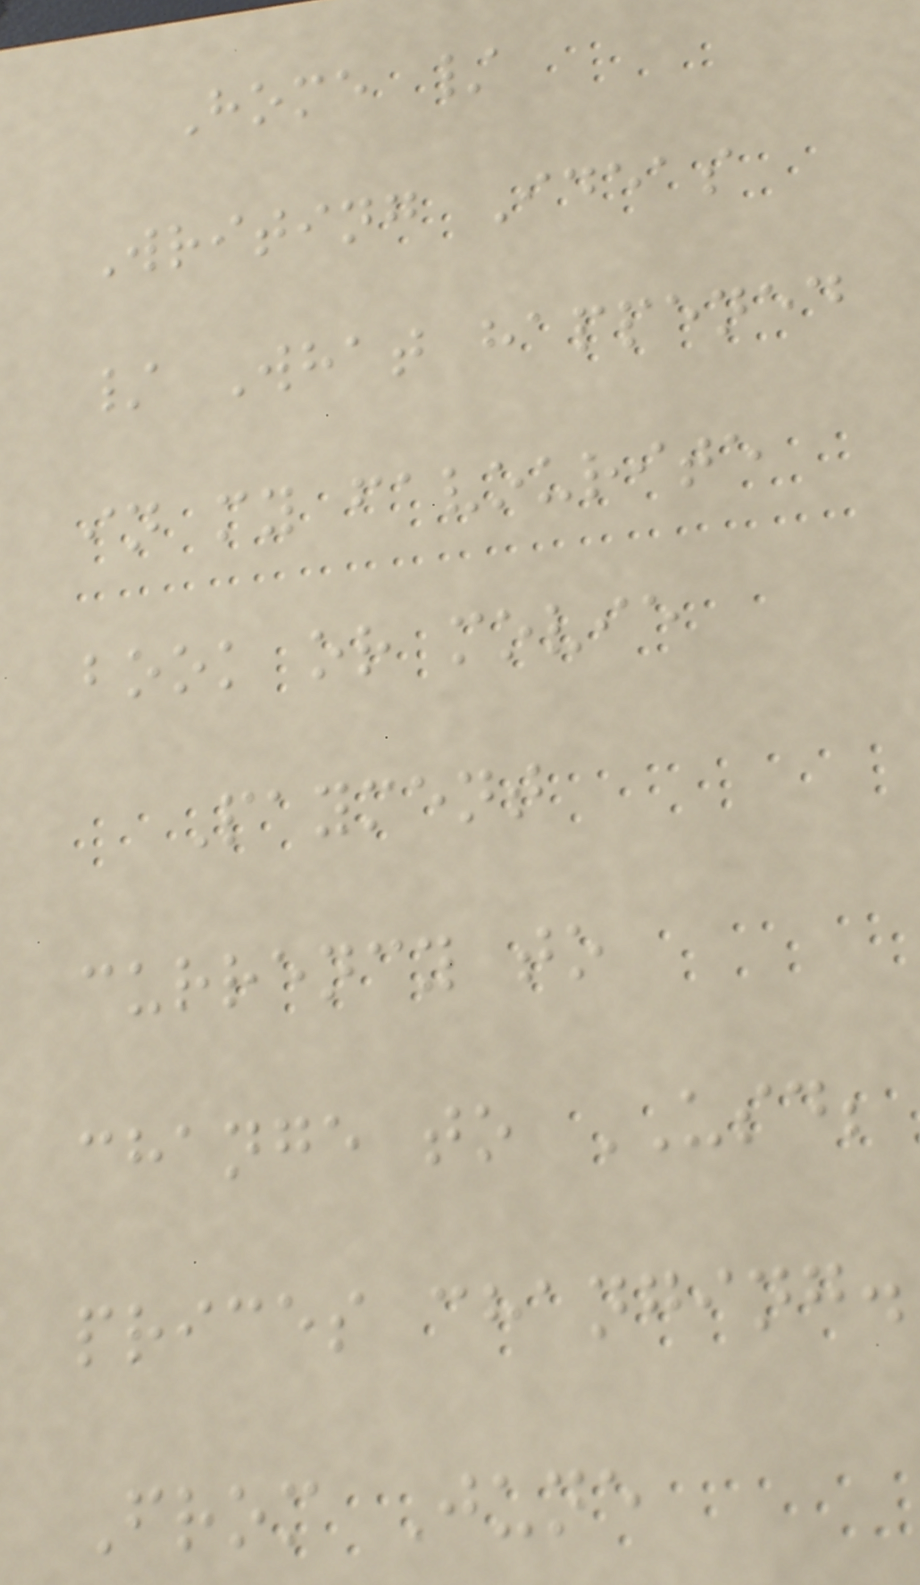Home /
Writing Ideas
/ What happened
in my favourite
book or movie
Payment
currency to
change to USD;
prices changing.
From June
